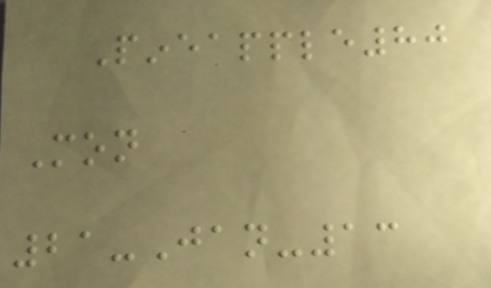Pineapple80
Mon
21-Jan-13
